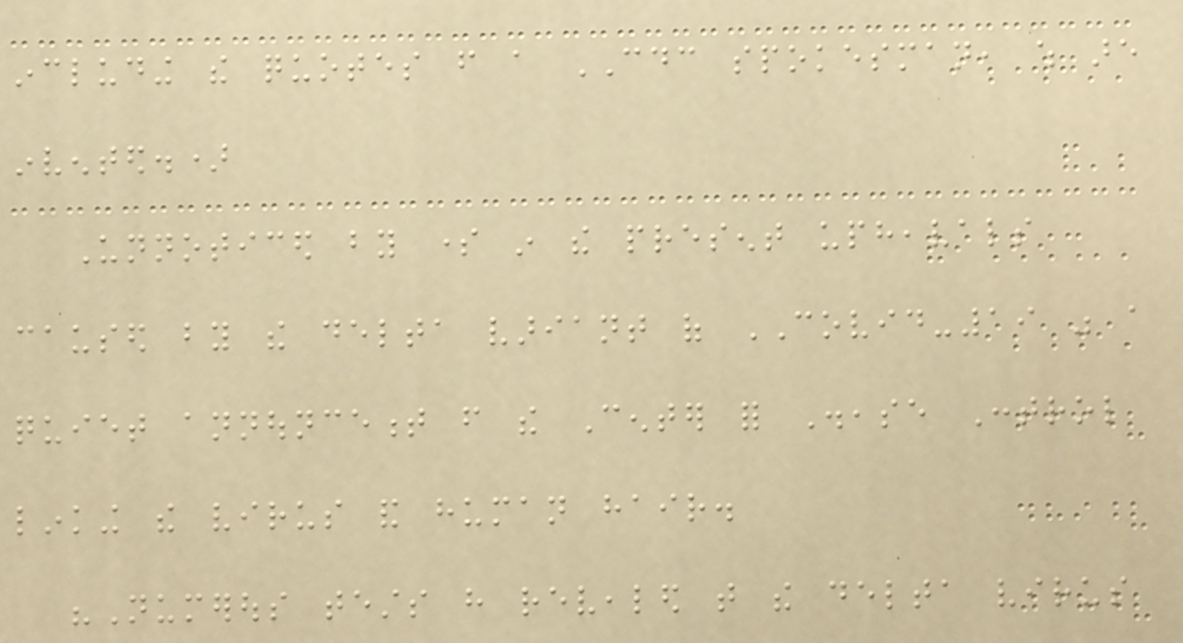including the quotes from a CDC spokesman, which are
invented.)
Unnoticed by some in the present upheavals
caused by the delta variant of COVID-19 was a
quiet announcement from the Center for Disease Control
linking the virus and human hair.
"Numerous tests have revealed that the delta virus
